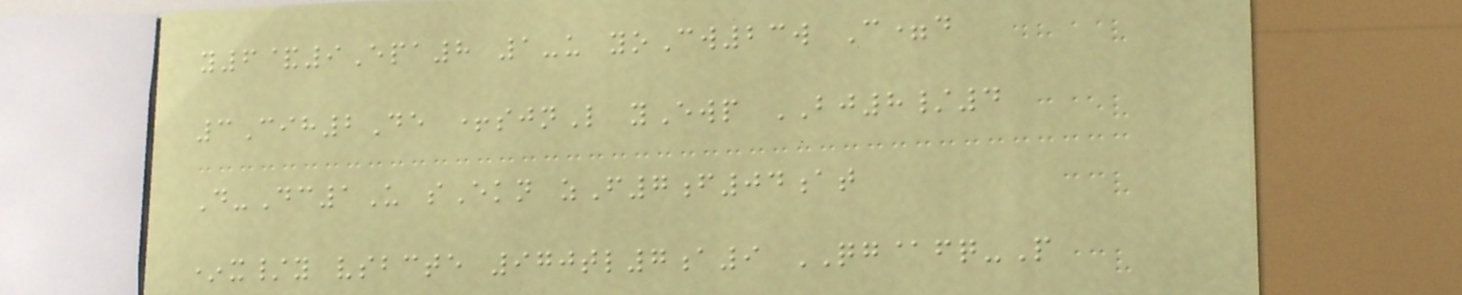y6&9Epa8 1-u yoCw23w C=d
3Cih2De +sjnL yEwp BJ8/4
D-Dc1U sEkn zF7f04at
*x/y vsbcte 970tl7a9 QG@fq-P
